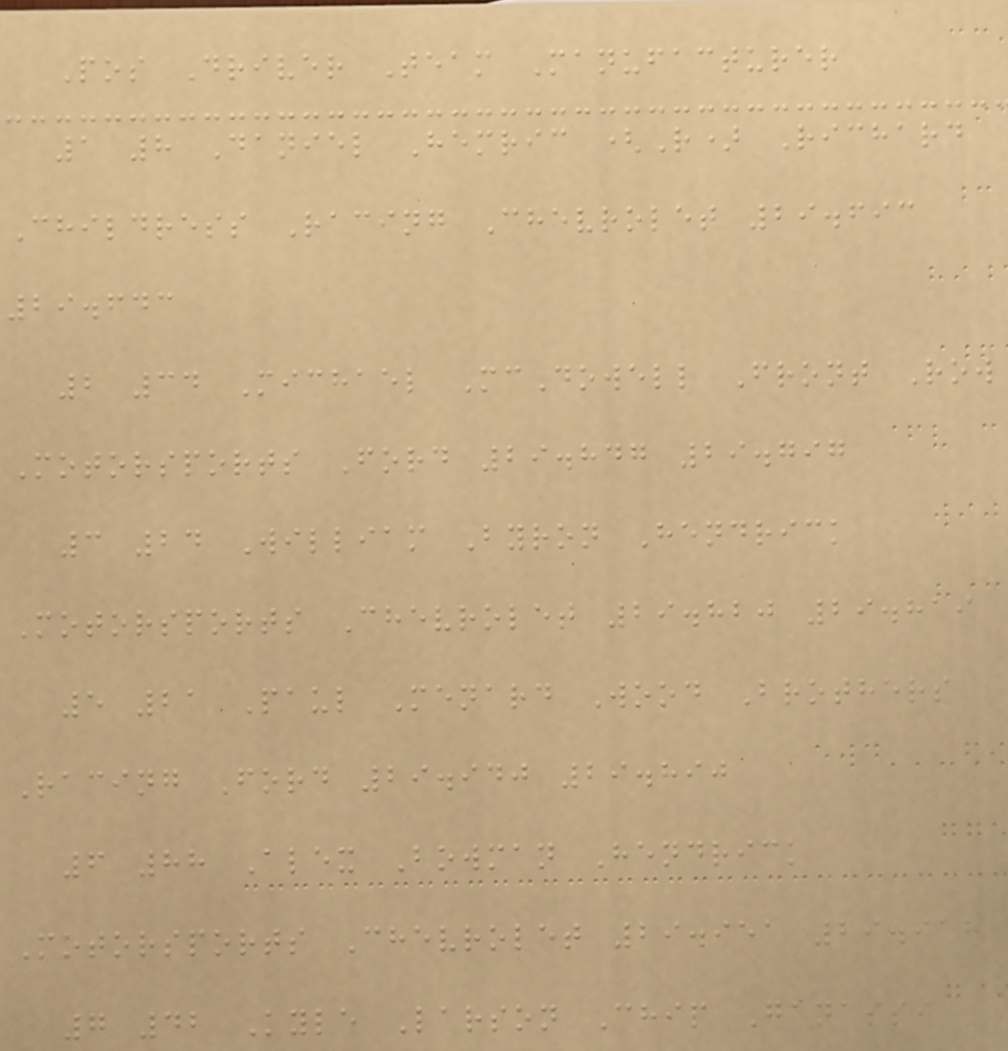Pos Driver Team Manufacturer
1 8 Daniel Hemric (R) Richard
Childress Racing Chevrolet 29.693
29.643
2 34 Michael McDowell Front Row
Motorsports Ford 29.847 29.797
3 24 William Byron Hendrick
Motorsports Chevrolet 29.820 29.819
5 21 Paul Menard Wood Brothers
Racing Ford 29.940 29.890
6 88 Alex Bowman Hendrick
Motorsports Chevrolet 29.951 29.918
7 42 Kyle Larson Chip Ganassi
